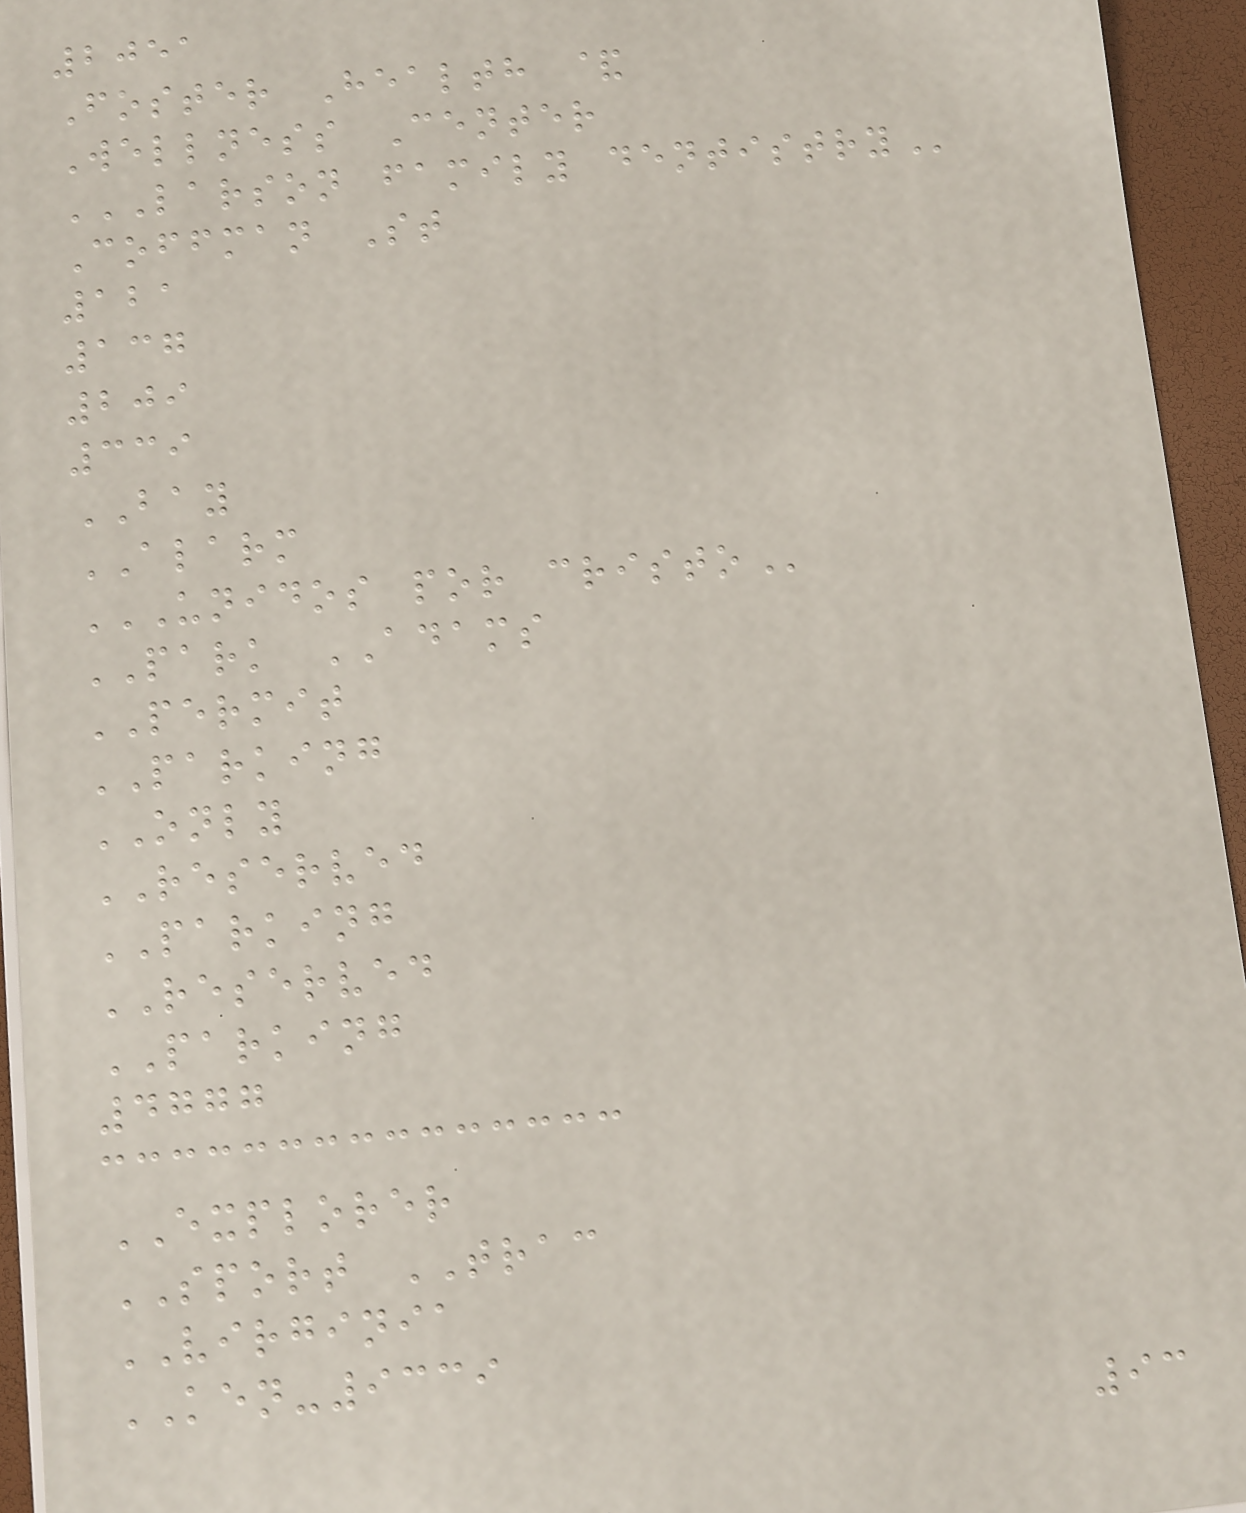2051
Foster Health &
Wellness Center
LARSON FAMILY DENTISTRY
Coffman St
121
137
209
339
BAY
ALARM
UNIDOS POR CRISTO
PARK ADAMS
PERMIT
PARKING
ONLY
RESERVED
PARKING
RESERVED
PARKING
4777
EXPLORER
SPORT TRAC
VIRGINIA
KEN-9339
93
